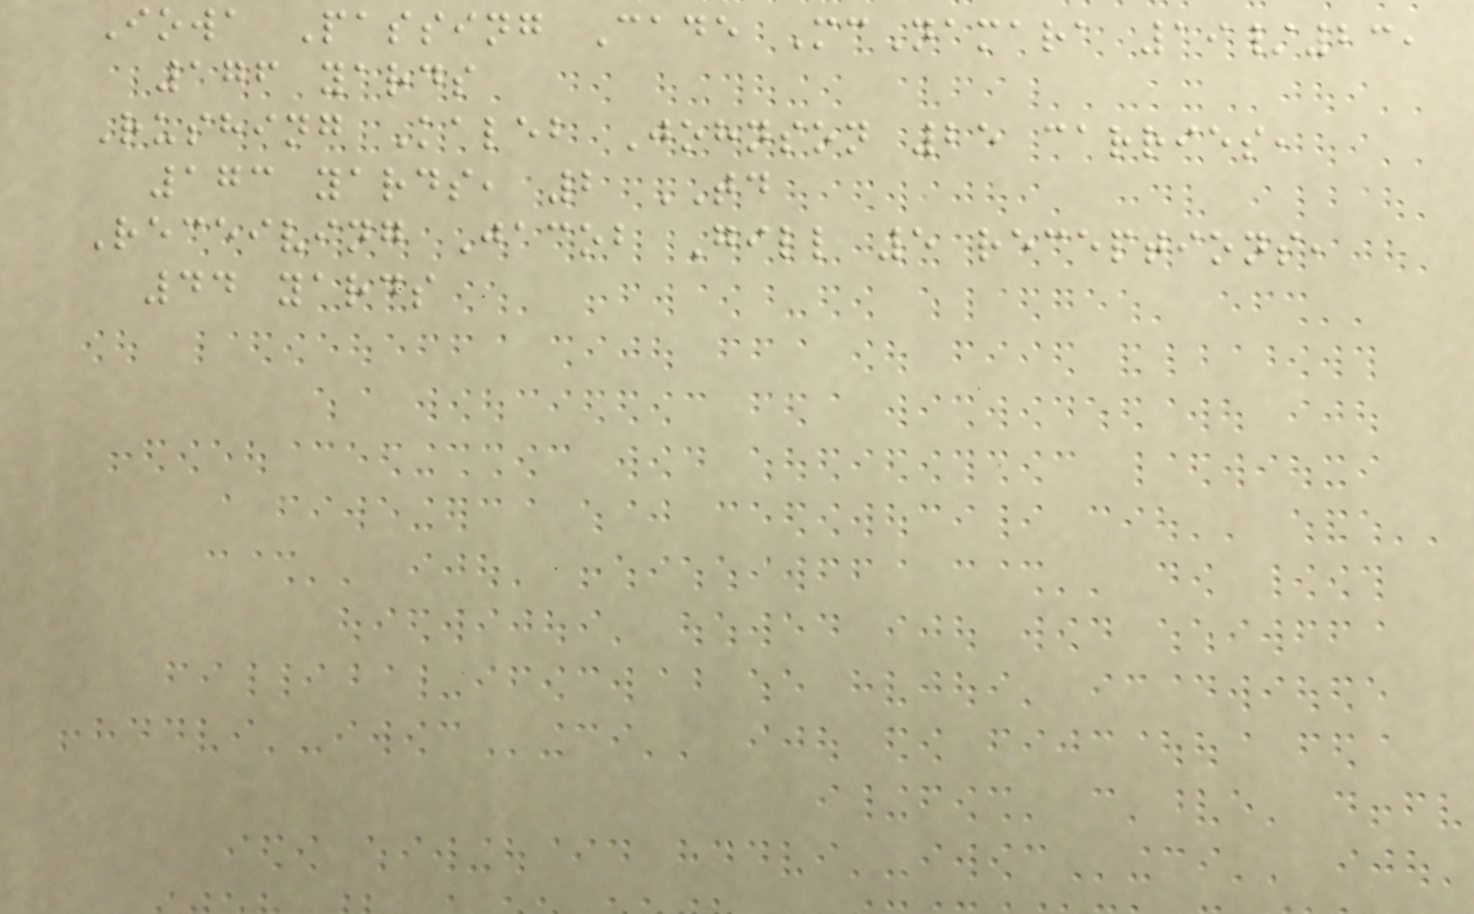Iowa Passing Cade McNamara 19/23,
176 yards
Rushing Kaleb Johnson 25 carries,
173 yards, 2 TD
Receiving Jacob Gill 5 receptions,
44 yards
